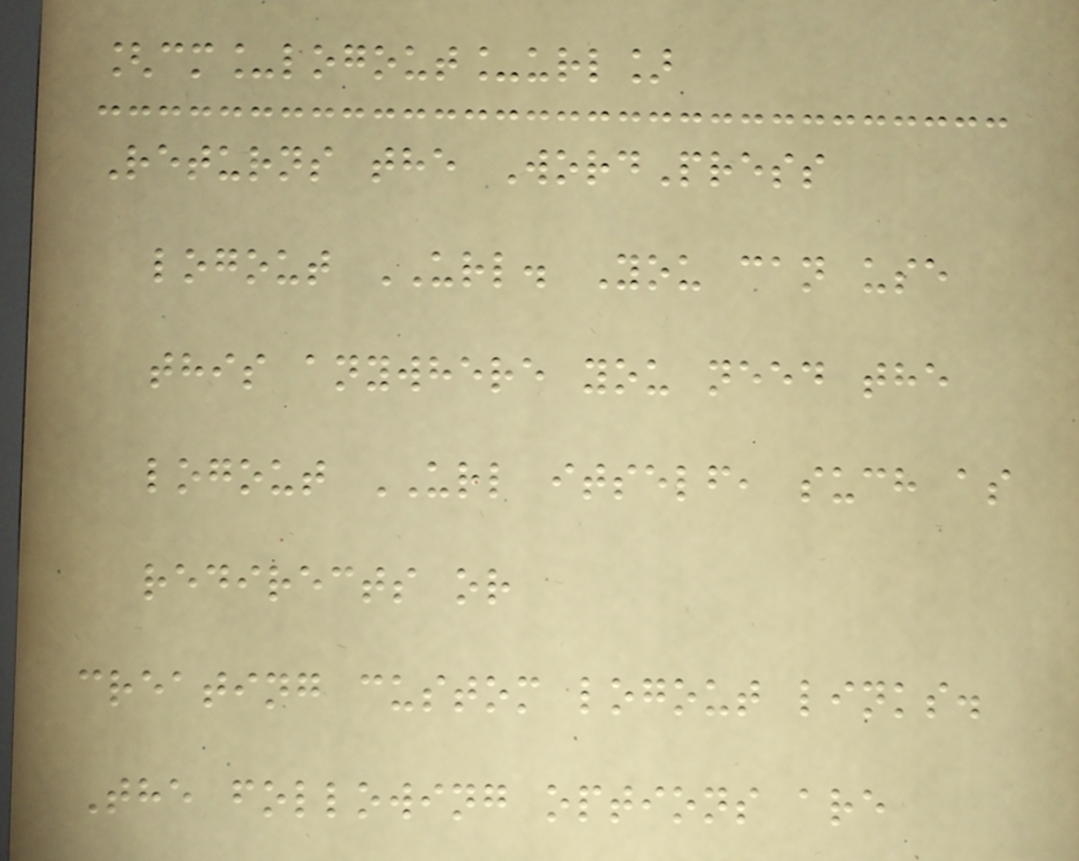[cm_logout_url]
Returns the WordPress
logout URL. You can use
this anywhere you need the
logout URL itself, such as
redirects or
creating custom logout links.
The following options are
